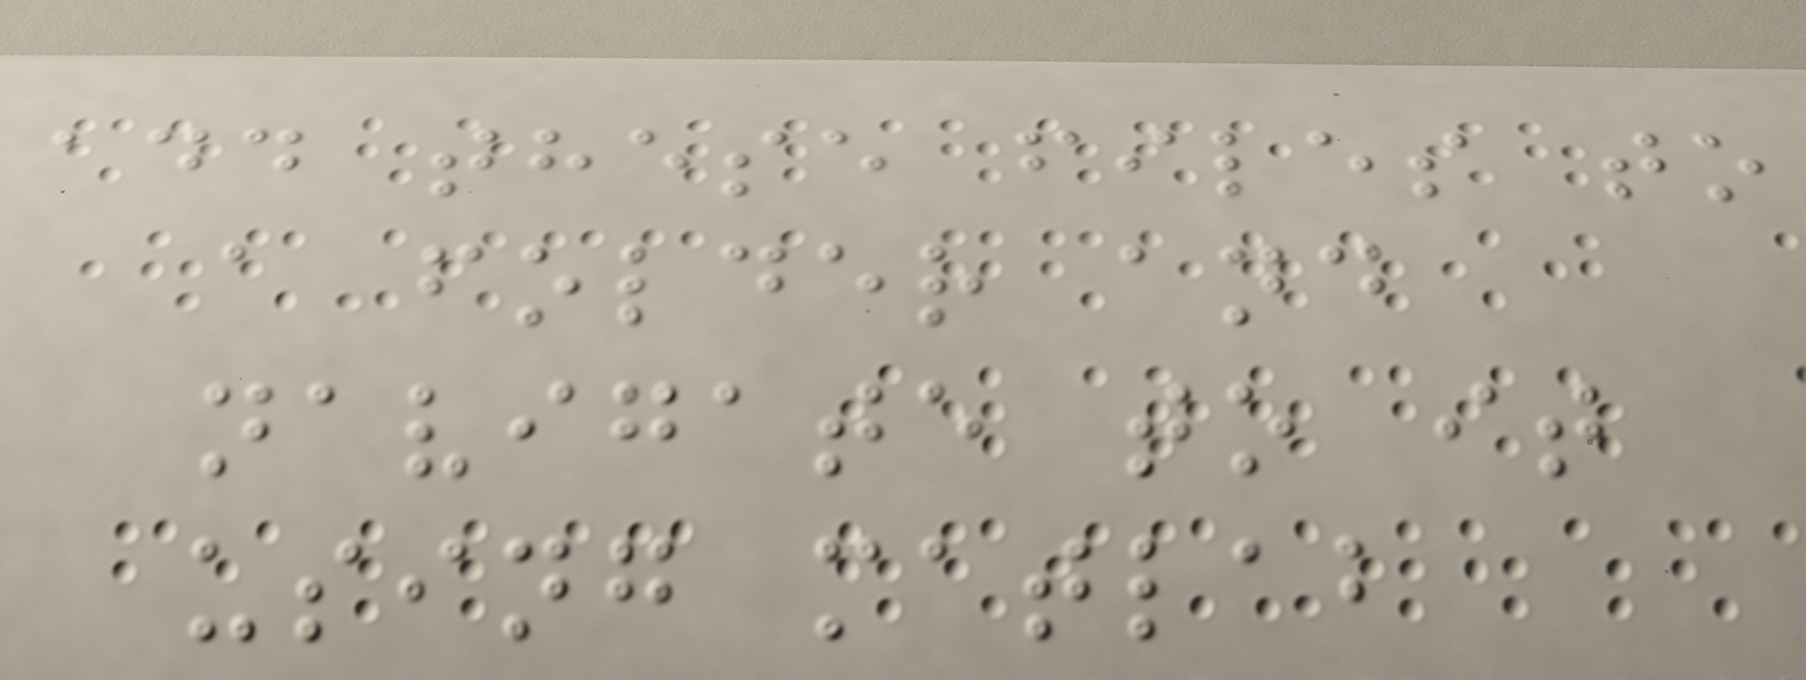add these files to
a folder and
navigate to it
using matlab
